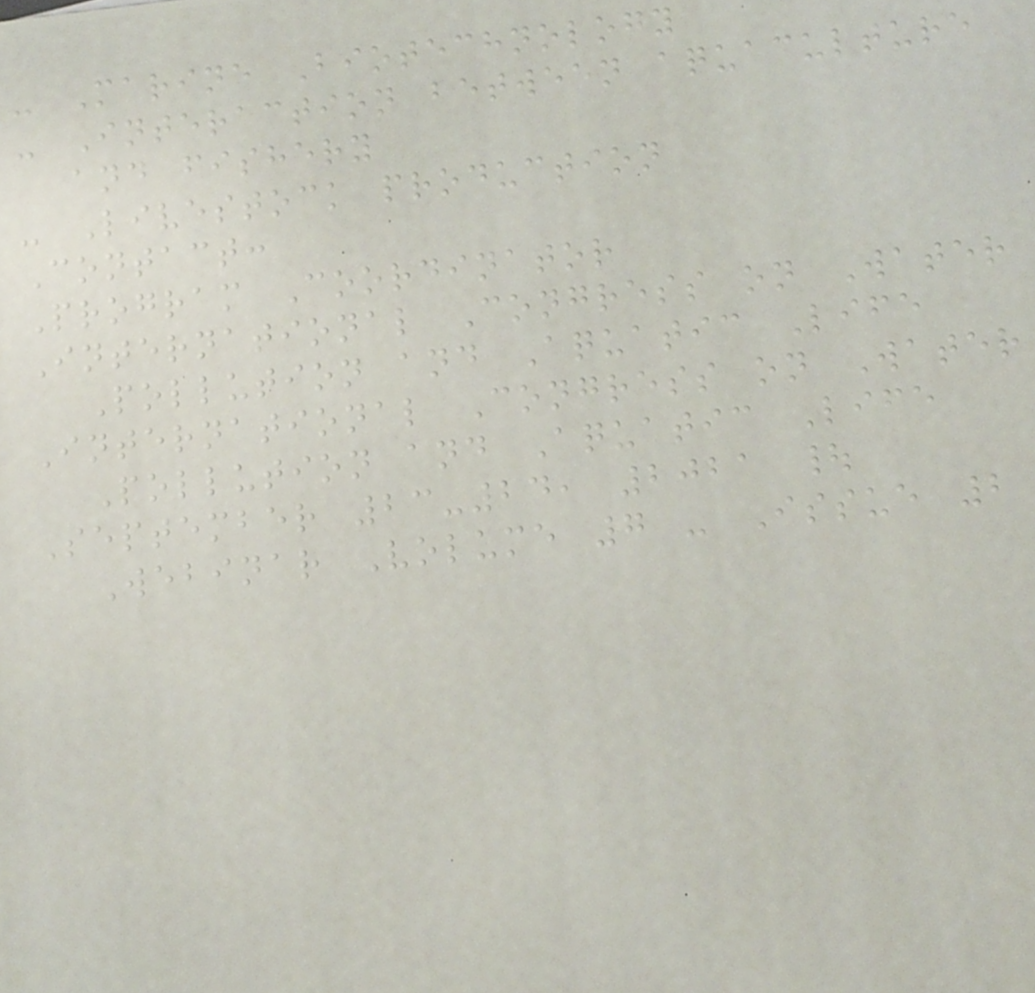- Marine Biotechnology
- Interaction between aquaculture
and fishery
- Livestock production
Contact:
Program Coordinator
International Congress on Water
Pollution and Aquatic Life
International Congress on Water
Pollution and Aquatic Life
September 23-24, 2021 |
Webinar Volume 7 - Issue 2
